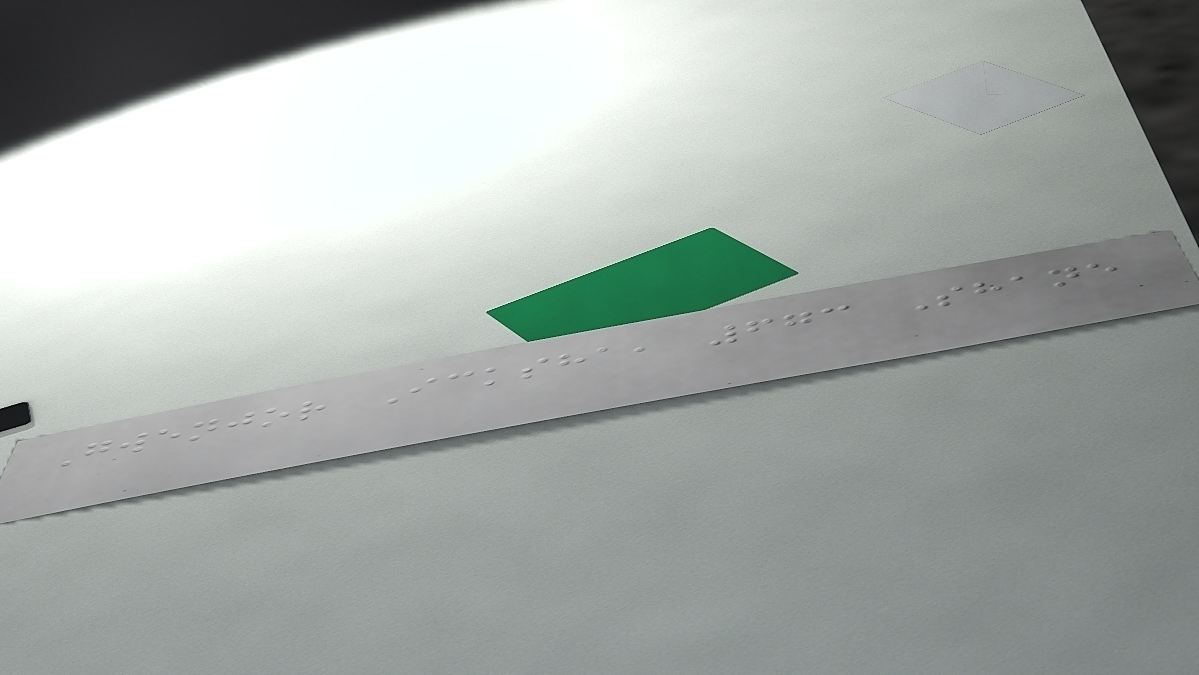Gwenjor Icksha, 673 Shane
